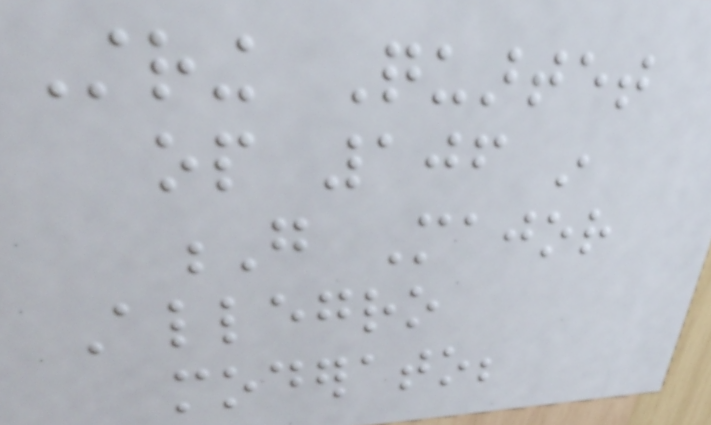String Quartet
op 106 in
G Major
Allegro
moderato;
